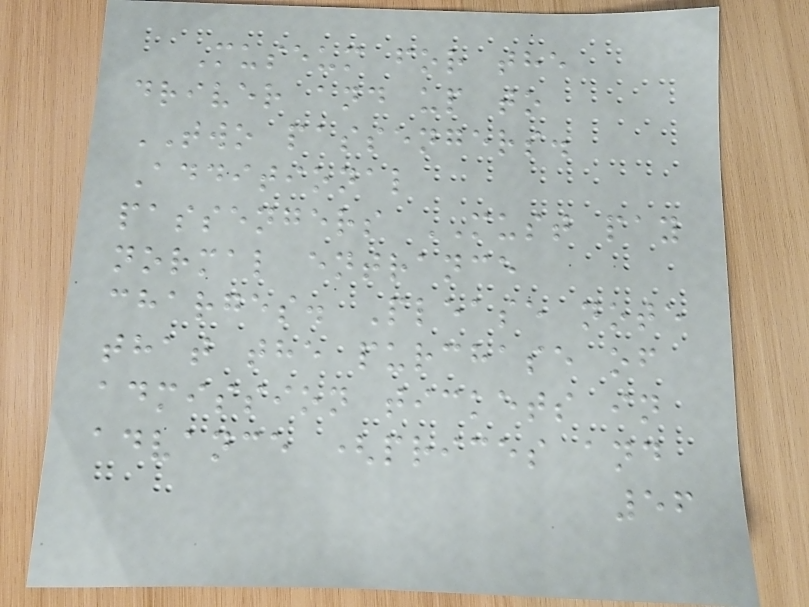Museum for the
driver and up to
TWO passengers.
Additional
passengers MUST pay
normal entrance
charges. Please note
that the purchase of
admission tickets in
advance (prices and
56
